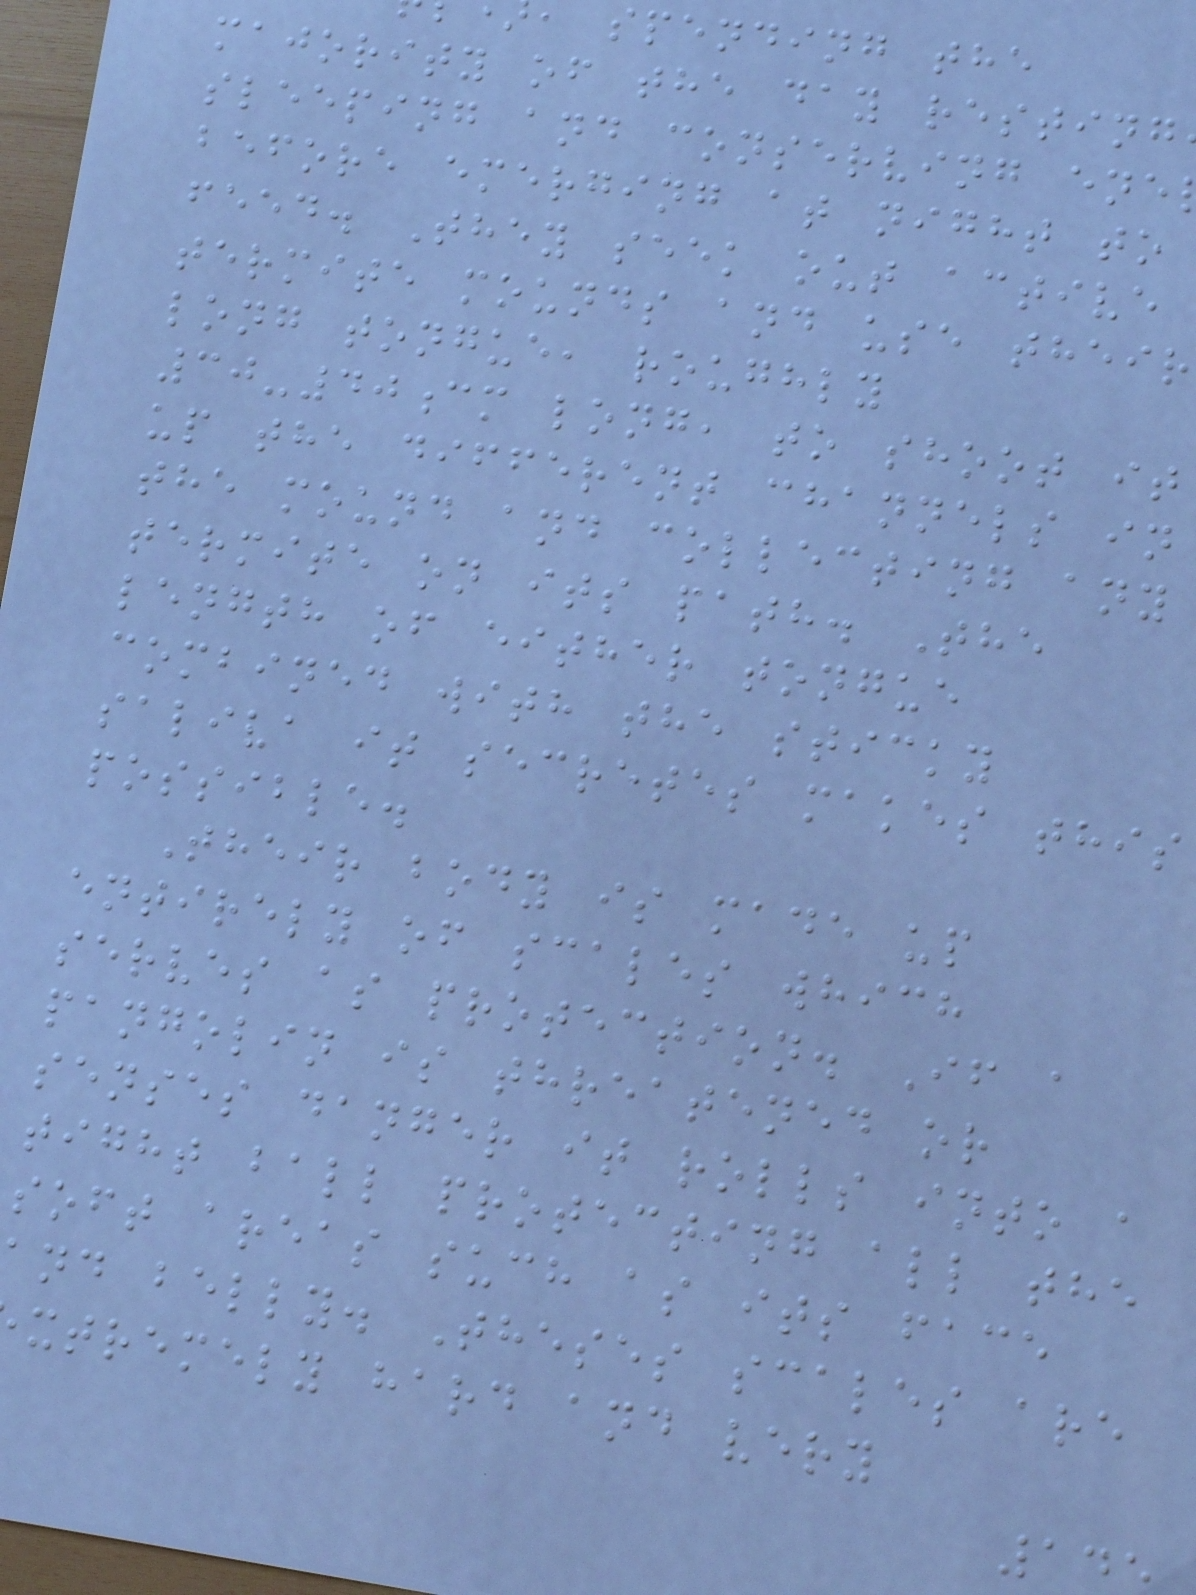spending the
majority of the day resting
sleeping and conserving ene
before emerging at night to
feed. They seek out active
termite mounds and use their
long tongue, roughly
30-40cm long, to shoot it
up the different channels in
the mound and collecting any
termite on its path. The
length of either tongue
combined with the sticky
saliva it secretes makes this
possible.
Their body is made up
entirely of scales which
serves as protection. If a
pangolin is threatened or
senses danger it rolls into a
tight ball protecting all the
soft areas such as its face
nd belly. Theses scales are
xtremely hard and very
